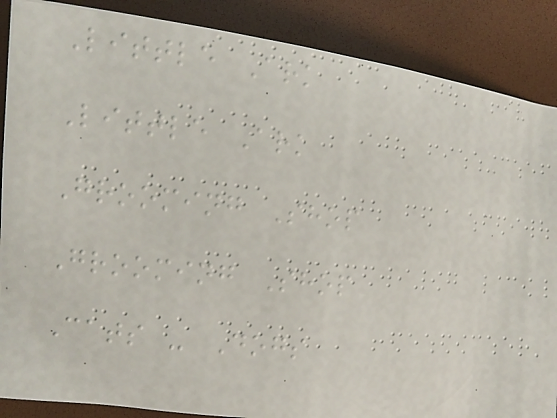Little Ark
Little Ark
Grooming Shop
Grooming Shop
Cats - Dogs
